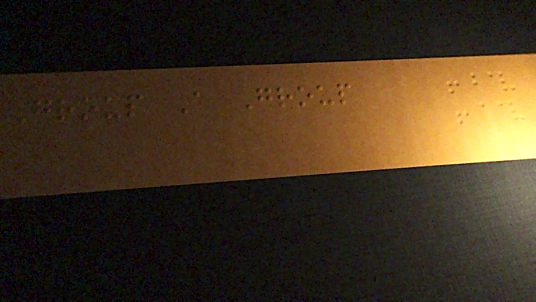Group A Group
